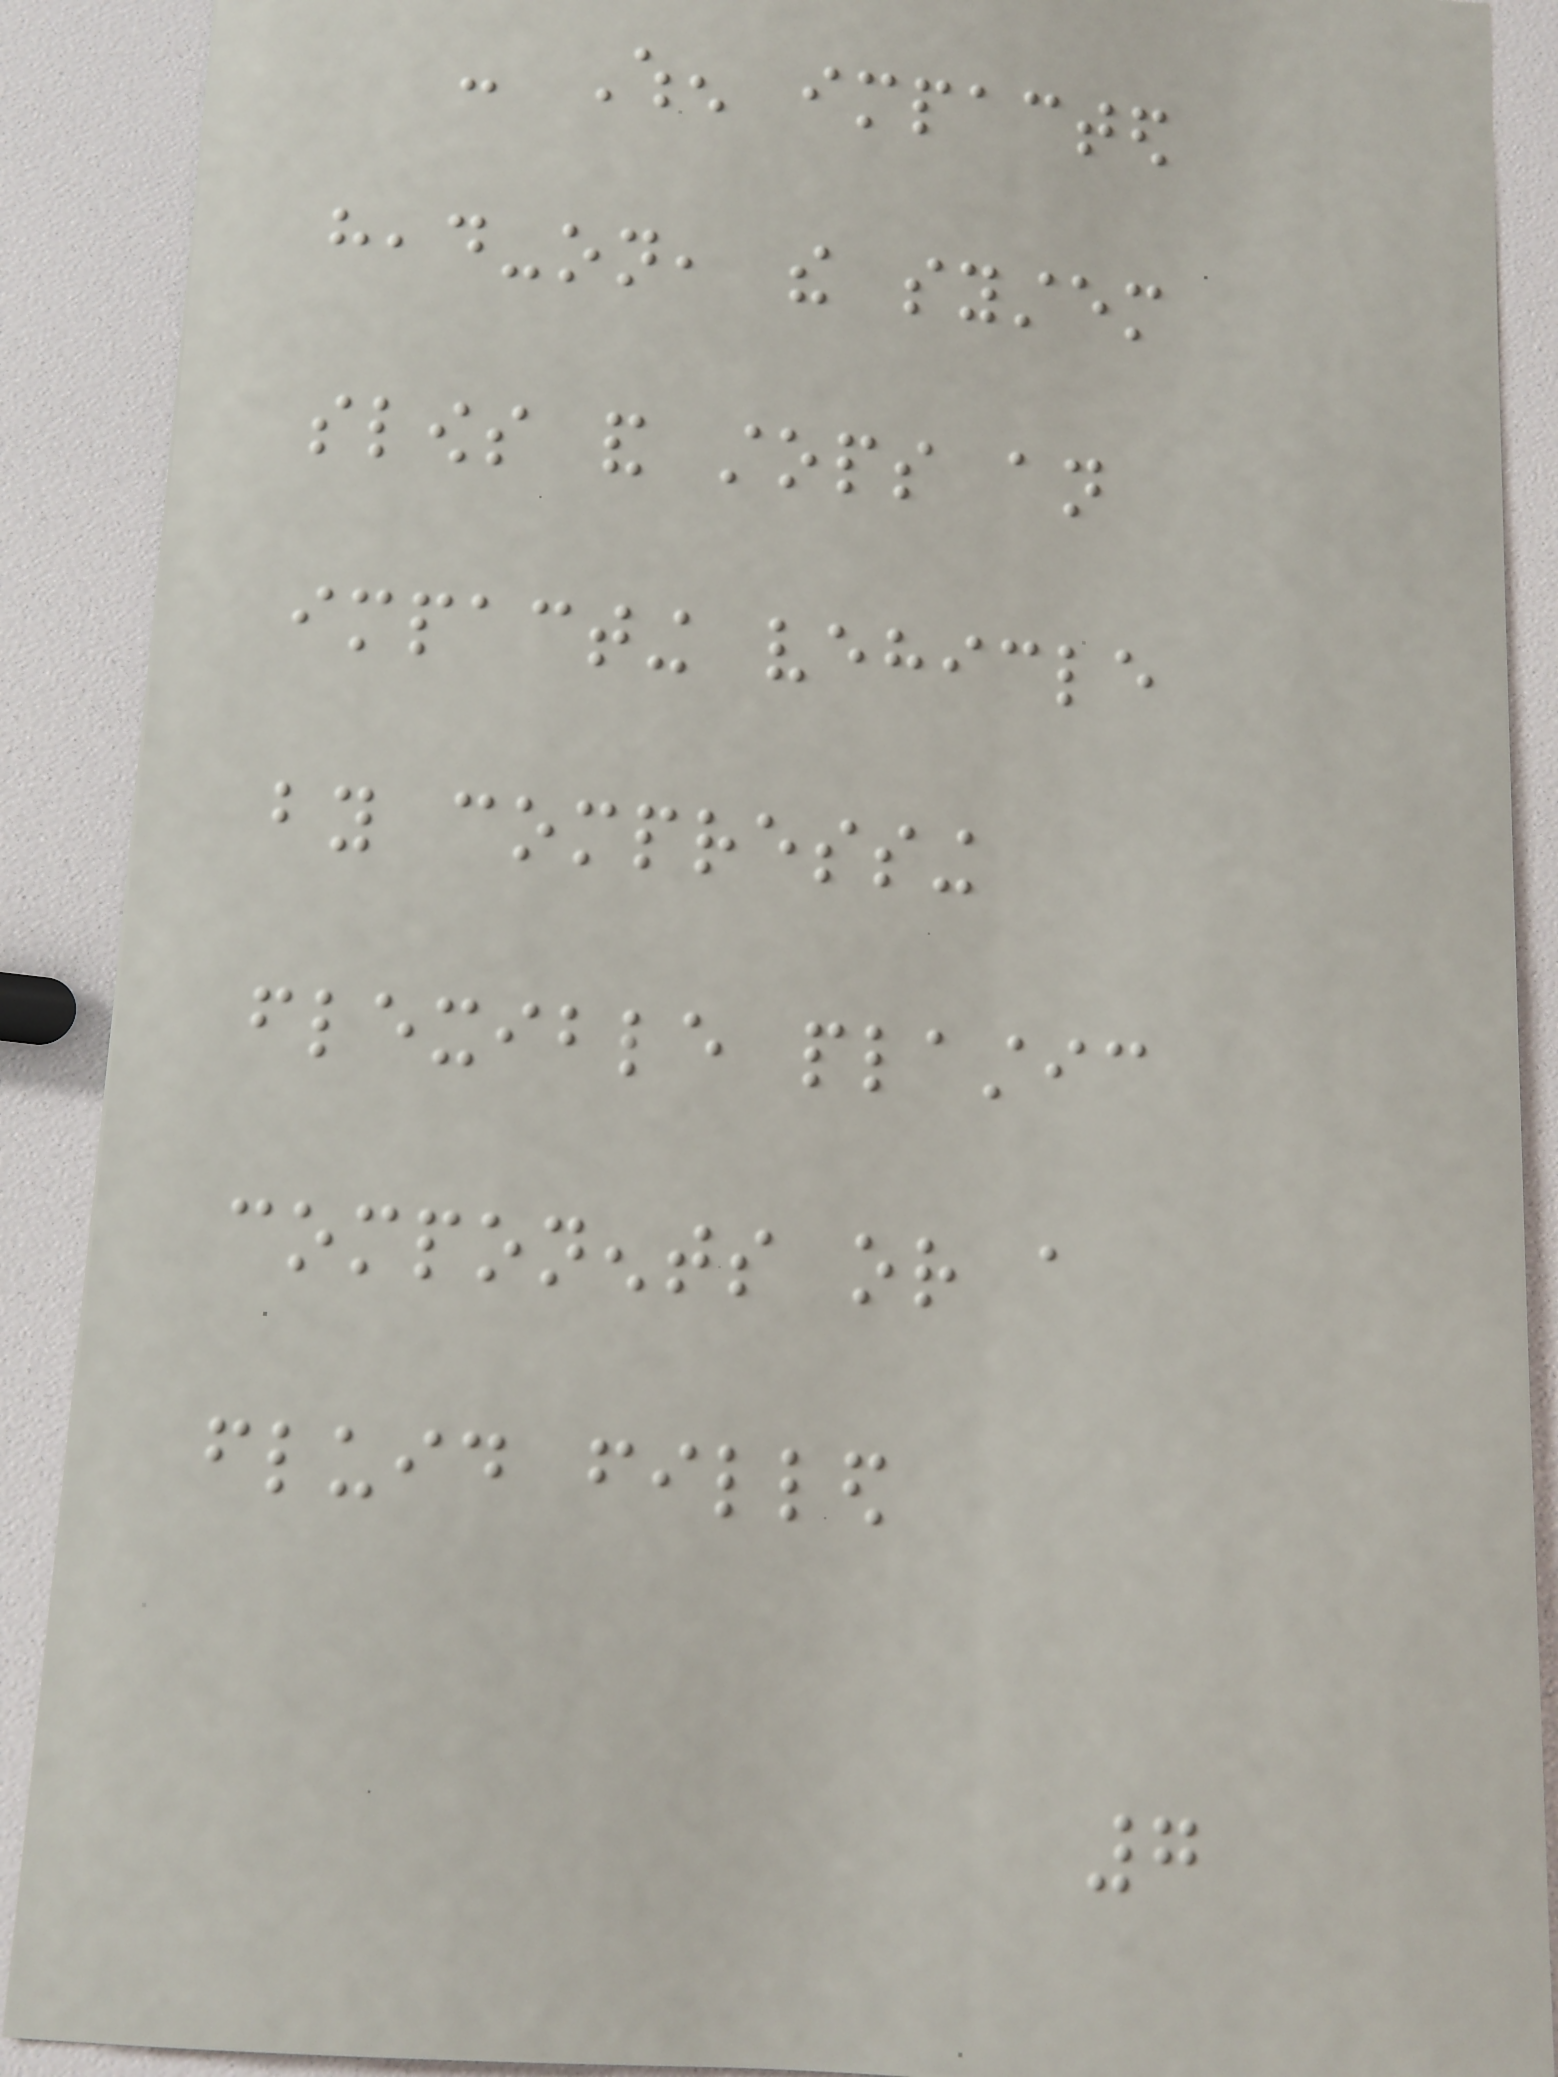- When impacted
head-on, the system
slows and stops an
impacting vehicle
by compressing
flexible plastic
components or a
fluid filled
7
